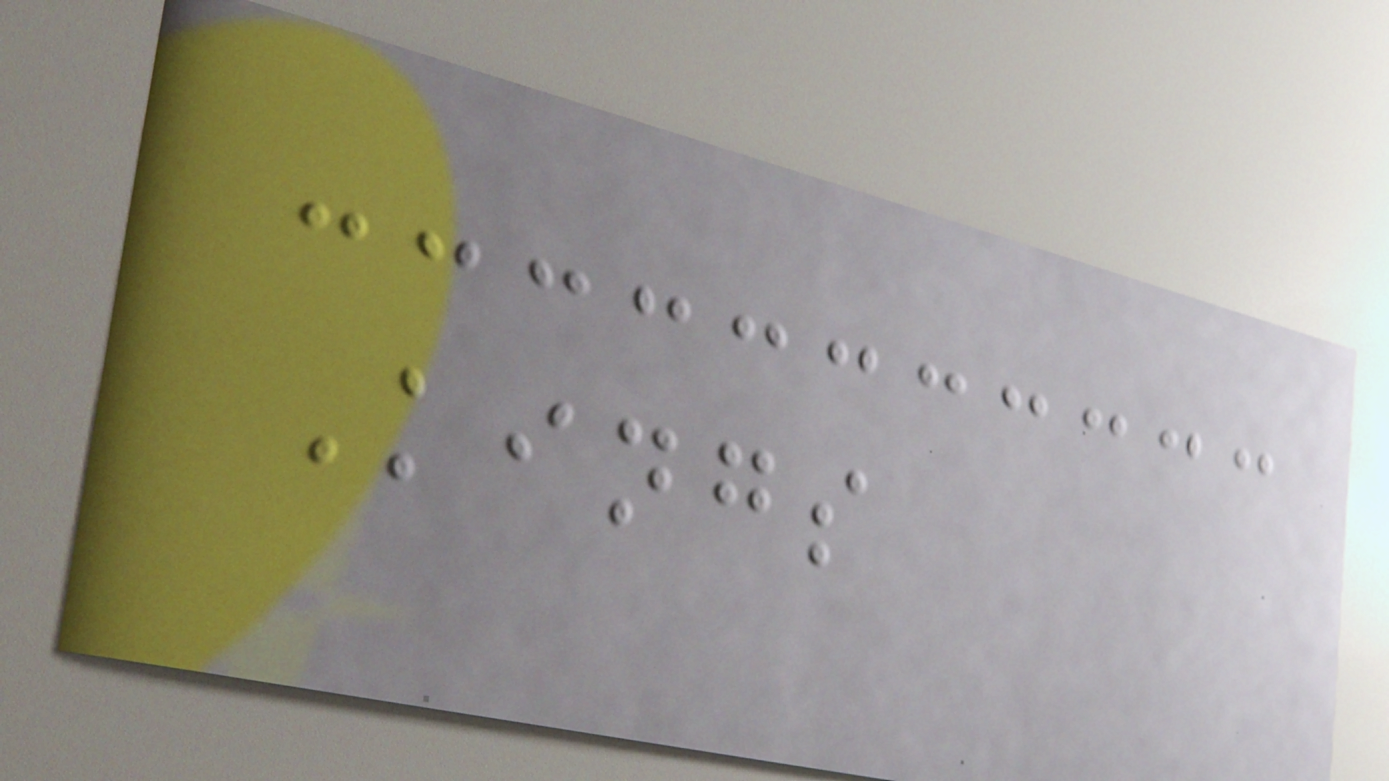Kings
